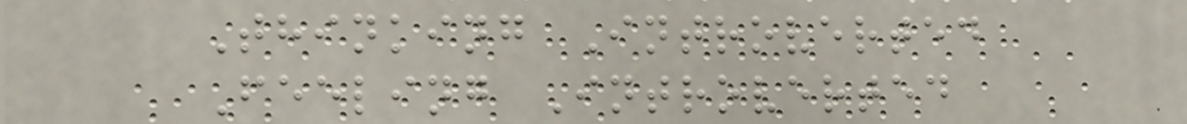Thinking Introverted
Feeling Introverted
